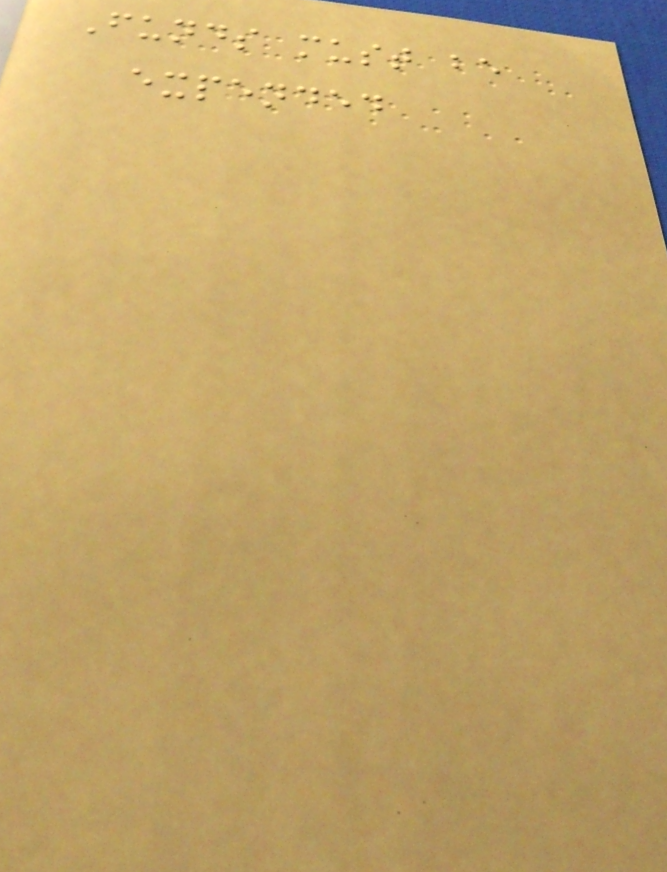Funds must be
expended
